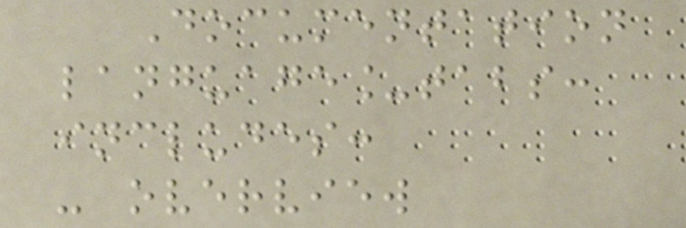Documentation
language_tabs:
includes:
- overview
